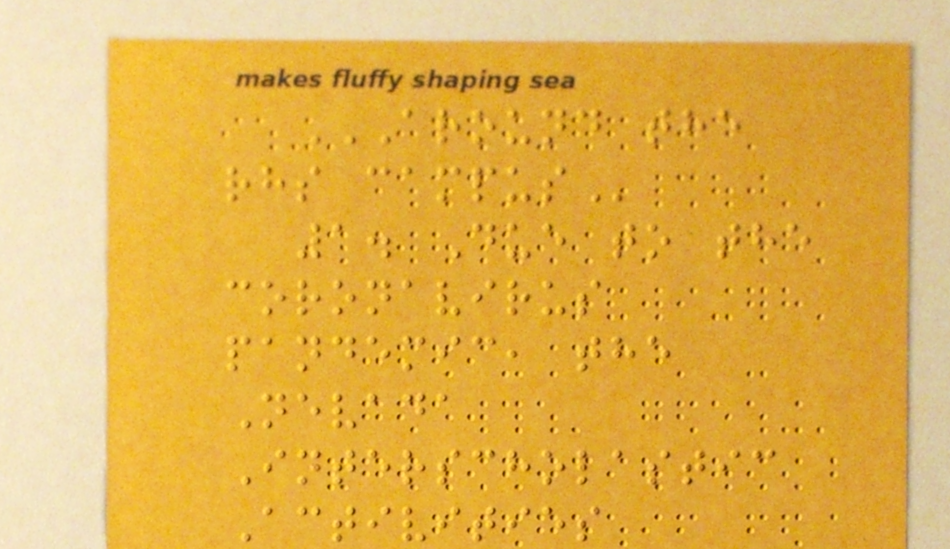AROUND THE
RHS CAMPUS
1. Due to the
coronavirus
pandemic, the
Nevada
Interscholastic
Activities
